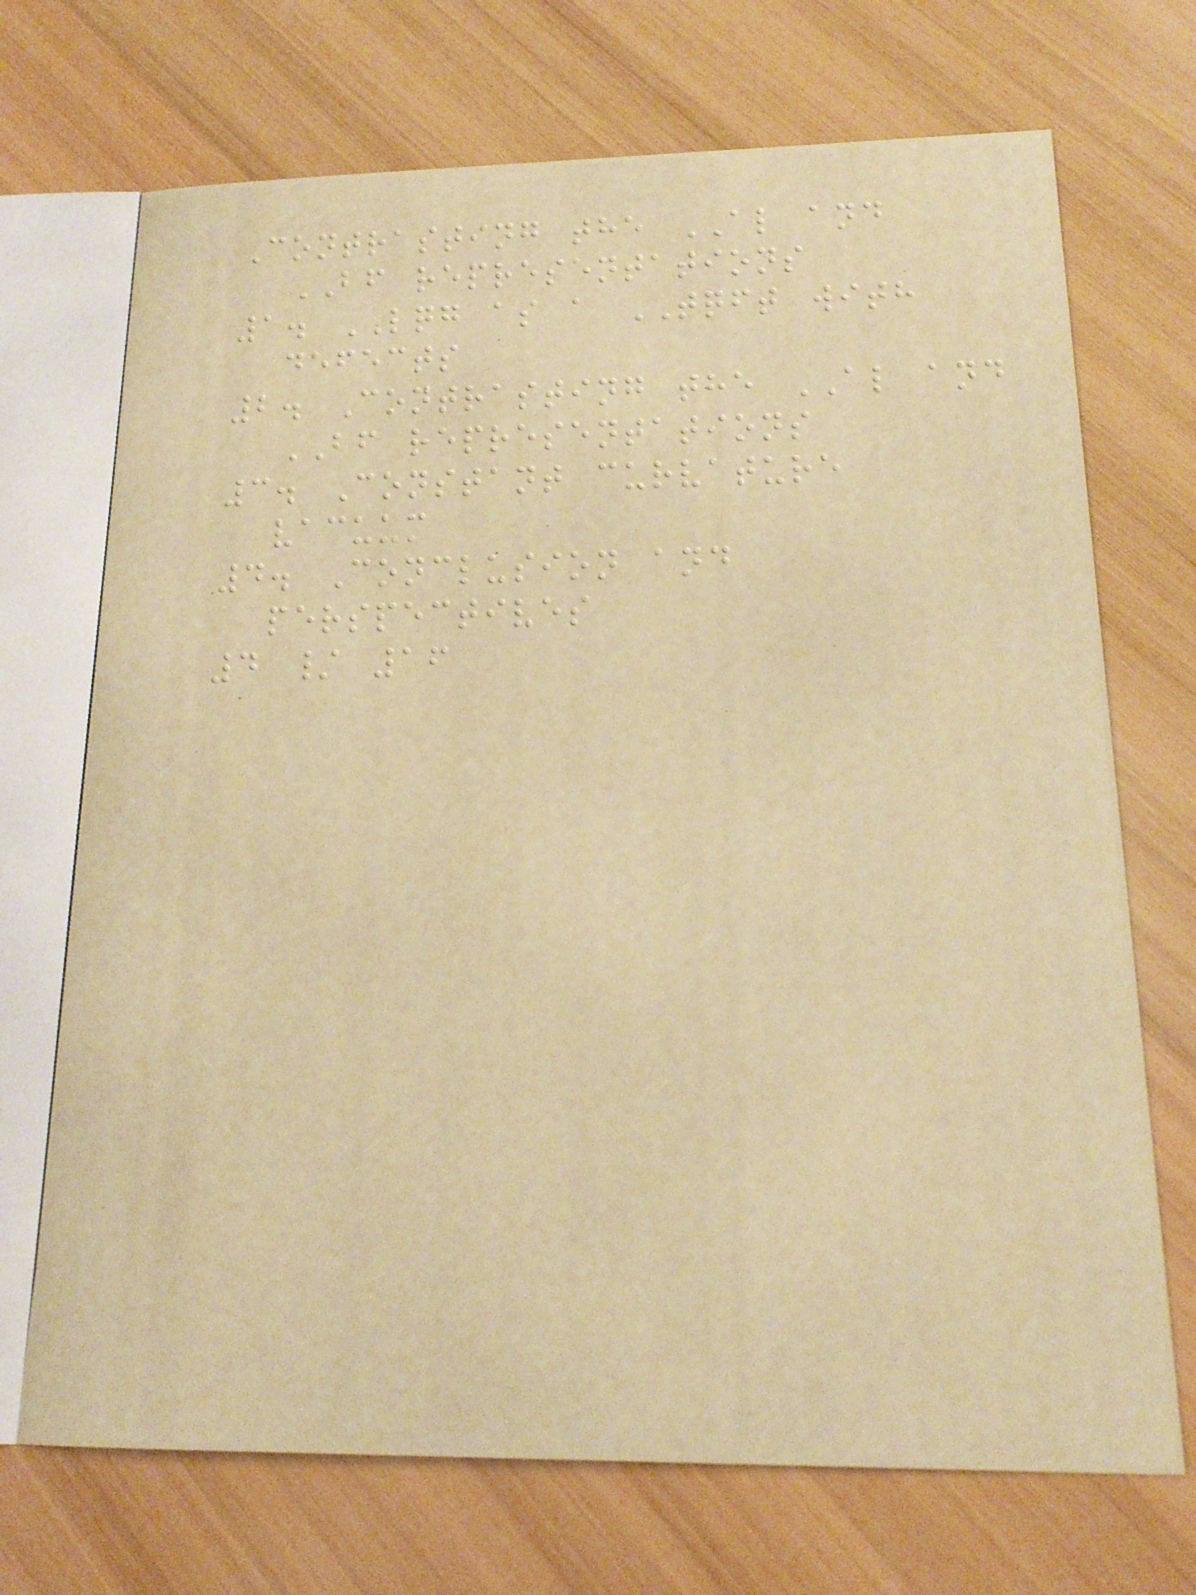Contrasting the AL and
BF representations
1. LQG as a TQFT with
defects
2. Contrasting the AL and
BF representations
3. Constant curvature
vacuum
4. Conclusion and
perspectives
4 / 16
